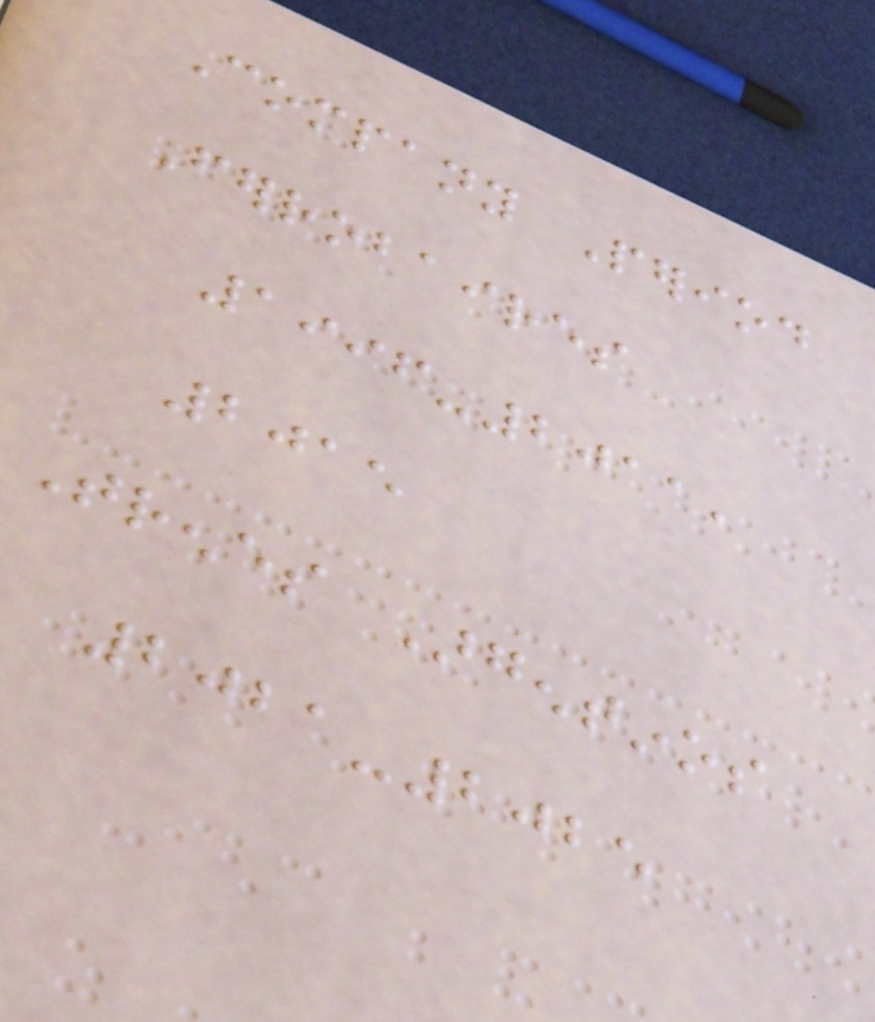Company Period
Ferrobaires
1996-2011,
2015
Trenes Argentinos
2021-2025
